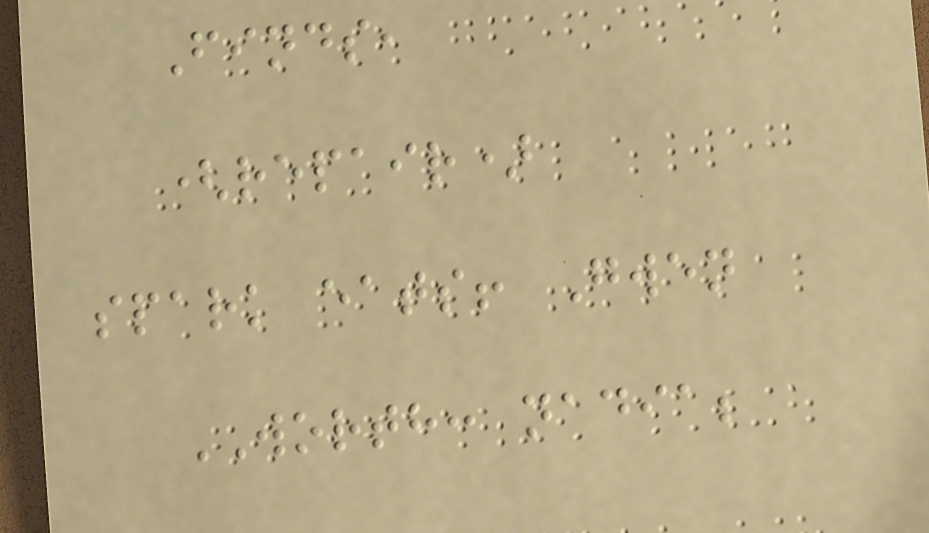Finds,
(repair)
spark eats! Gwen
WORTH: nadia;
